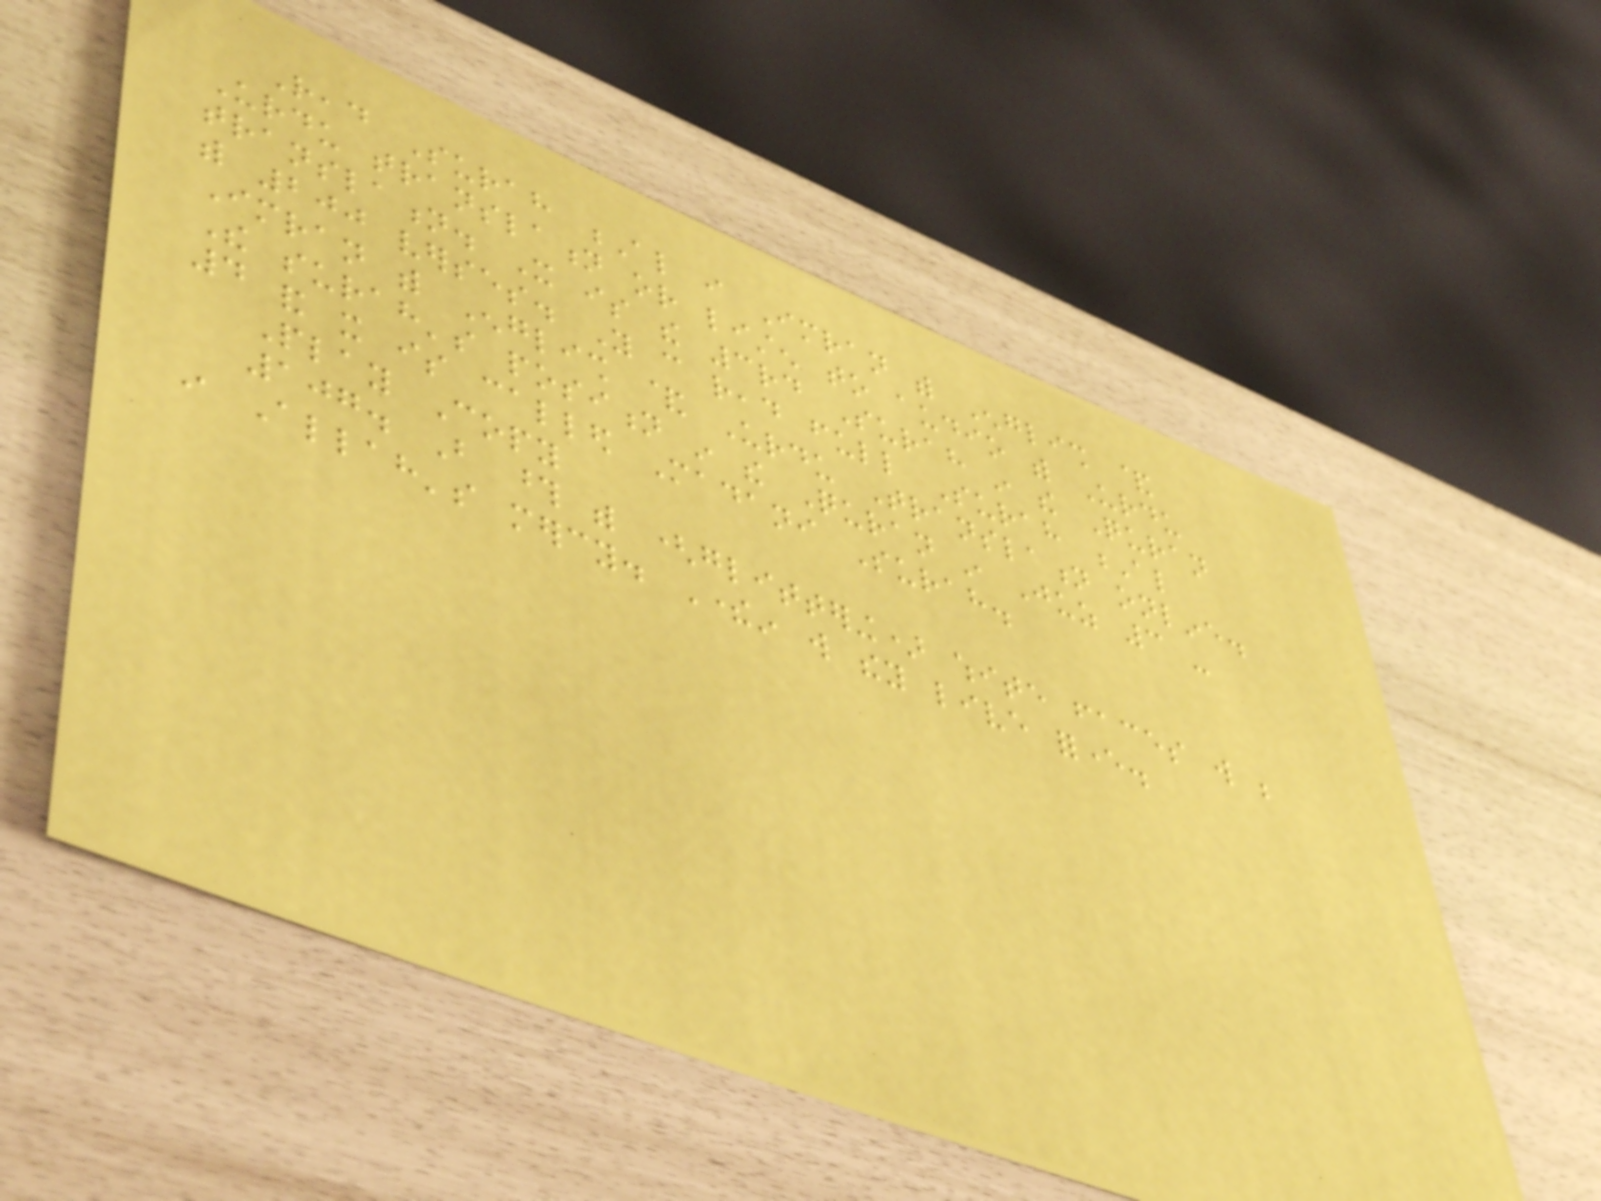Read Surah Al i Imran with English &
Urdu translation or listen to audio with Urdu
translation. It is the 3rd Surah in the Quran
with 200 verses. You can read full Surah Al
Imran with English & Urdu Translation online.
The surah's position in the Quran in Juz 3 -
4 and it is called Madani Surah.
Play Copy
107. But those with (glittering) white faces will be
in Allah's mercy. Therein will they live forever.
